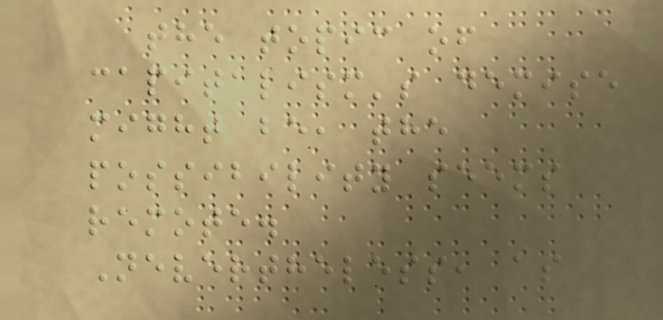the topic of
capitalism's demise
might be, the
possibility seems
remote.
Nevertheless, as
